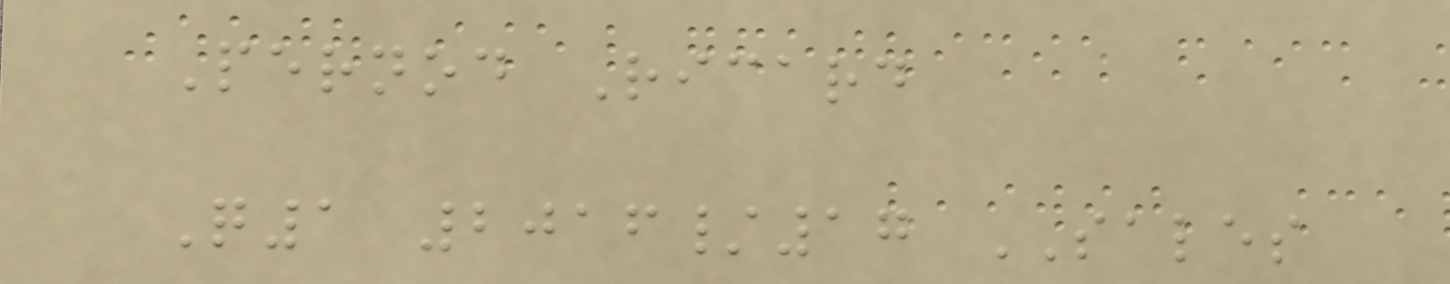Pernod Ricard
Q1 2016/17 SALES
